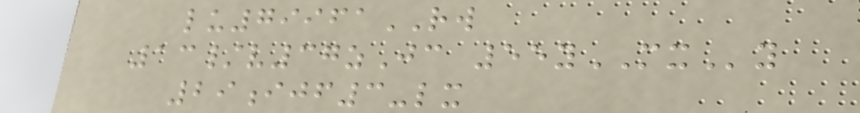lu79961RW
13/v37zJc 55yMXy
29ijf3-lx
